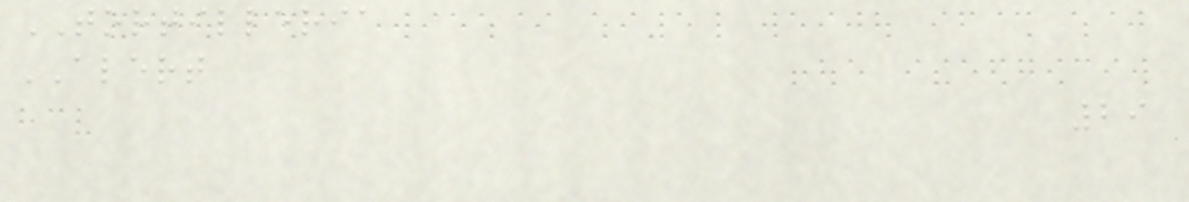TORTILLERIA
ALERT
29
